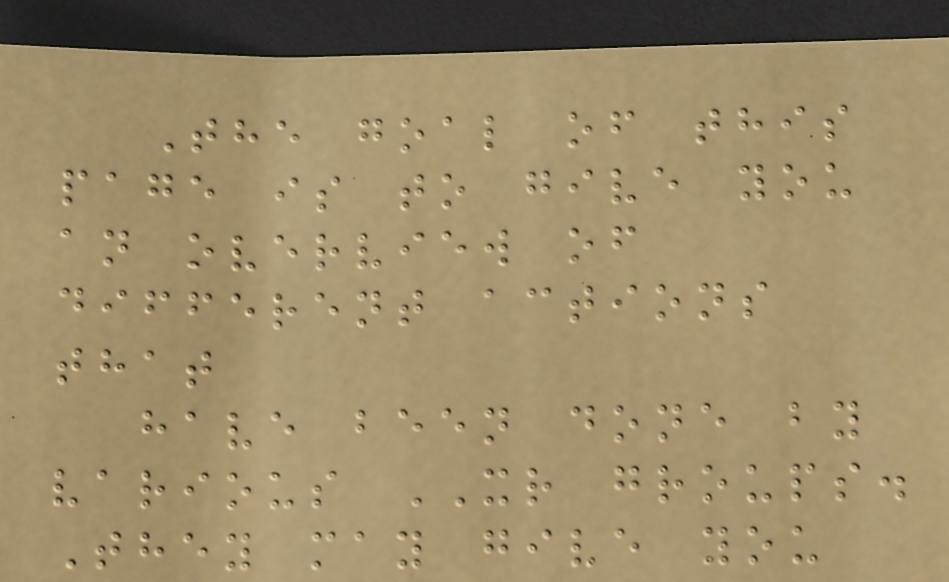The goal of this
page is to give you
an overview of
different actions
that
have been done by
various XR groups.
They may give you
